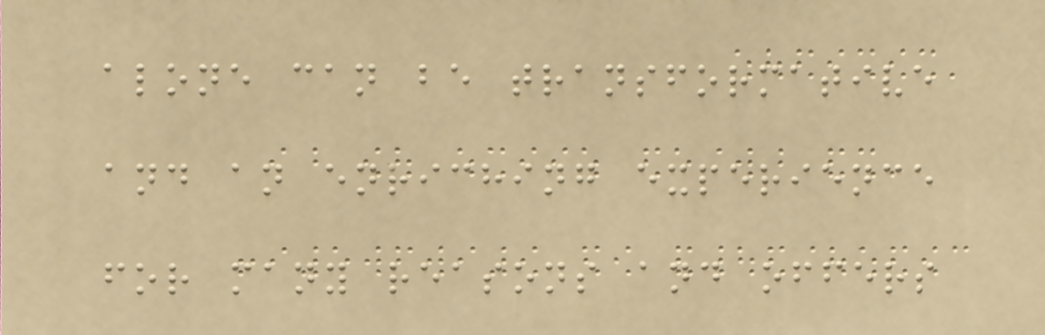alone can be transformative
and an enriching experience
for many reasons and offers
